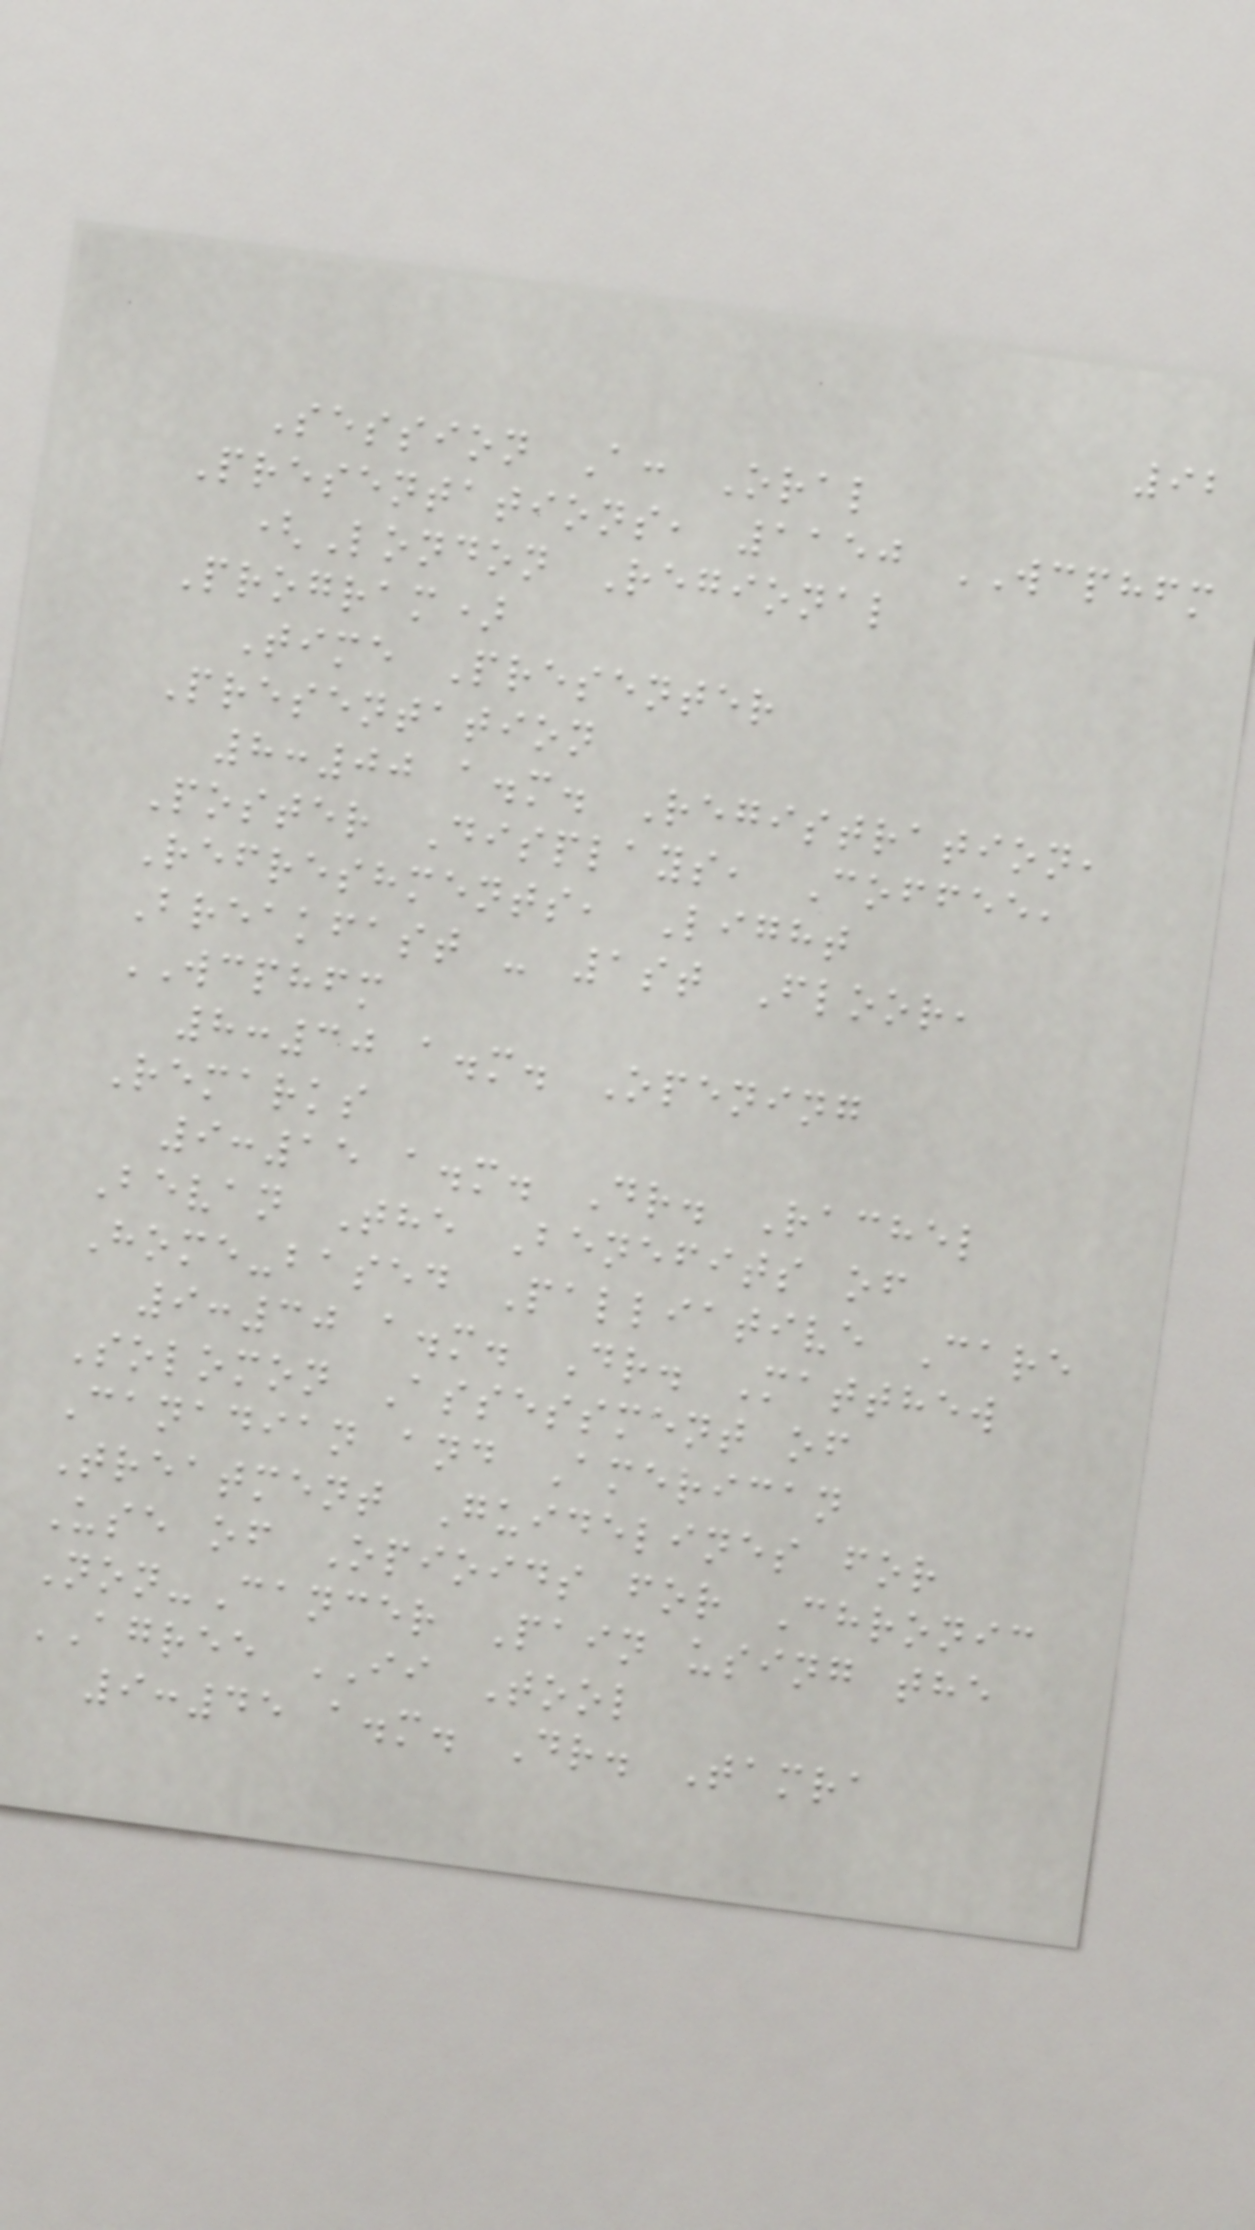92
Session A: Oral
Presentations, 1150 WCPHFM
(London Regional
Program)
Time Presenter
Presentation
8:00 a.m. Registration,
Poster Displays, Coffee,
Refreshments, Light
Breakfast - 1st Floor,
WCPHFM
8:30 a.m. Opening
Remarks
9:15 a.m. Dr. Rachel
Bevan The Benefits of
Home-based Palliative Care
9:30 a.m. Dr. Matthew
Solomon Assessment of
Canadian and American
Treatment Guidelines for
Use of Opioids for Chronic
Non-Cancer Pain using the
AGREE II Tool
9:45 a.m. Dr. Tamra
